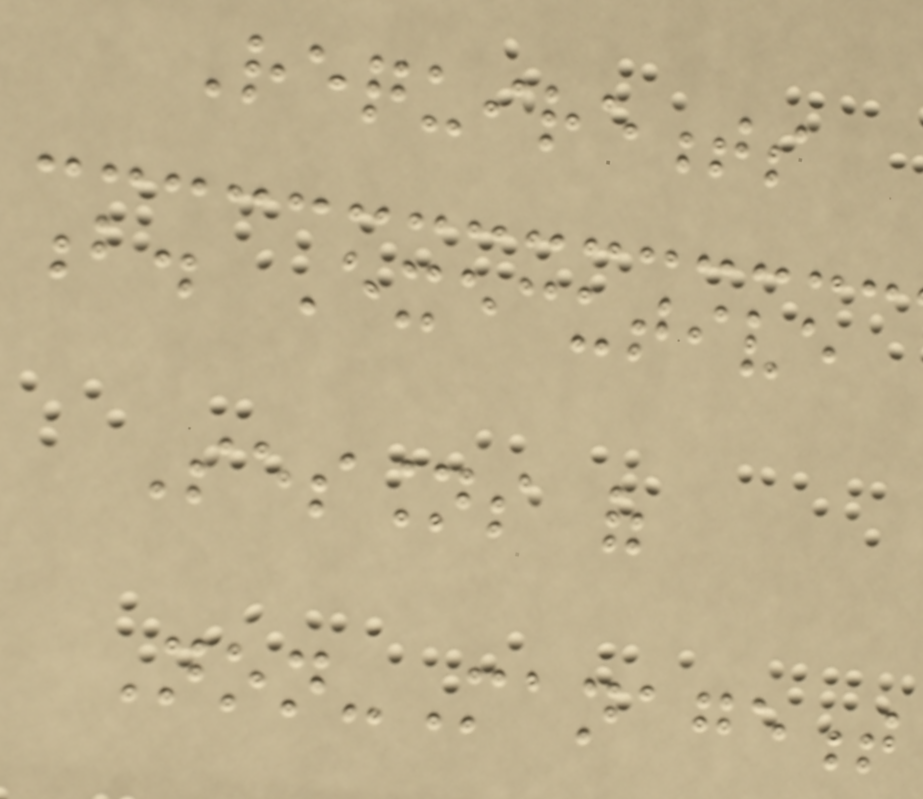Requirements
b. Executive
Sessions of
Non-Management
